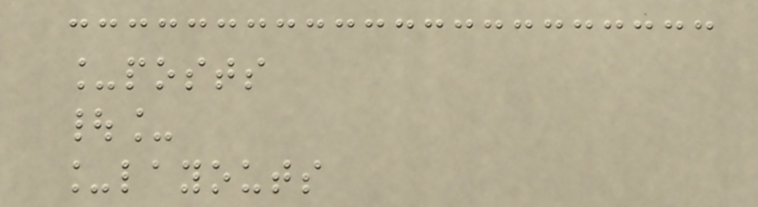_posts
|_
_layouts
